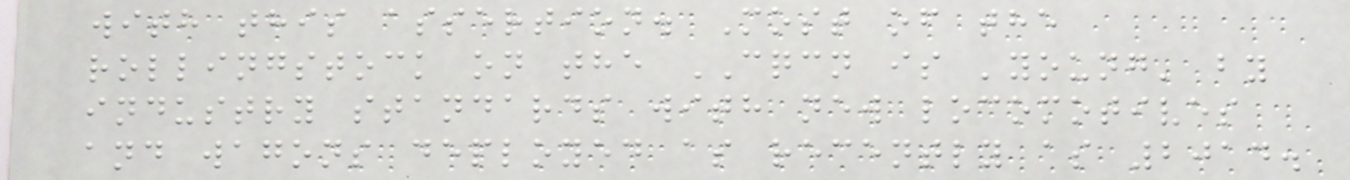with this assertion. Most of the
rollingstock on the CQCN is 'young' by
industry standards with new locomotives
and wagons deployed as recently as 2014.
